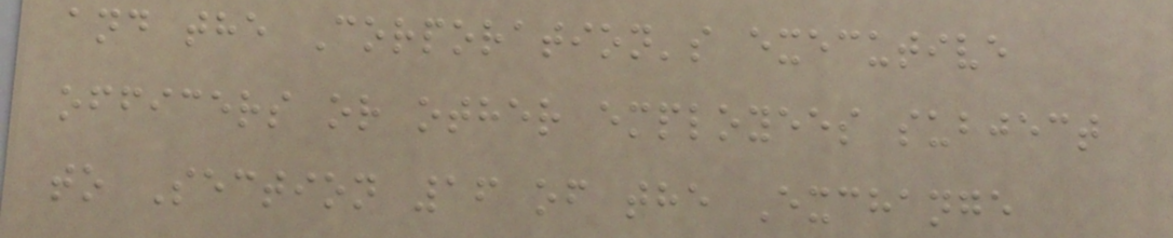and the Corporation's executive
officers or other employees subject
to Section 16 of the Exchange
